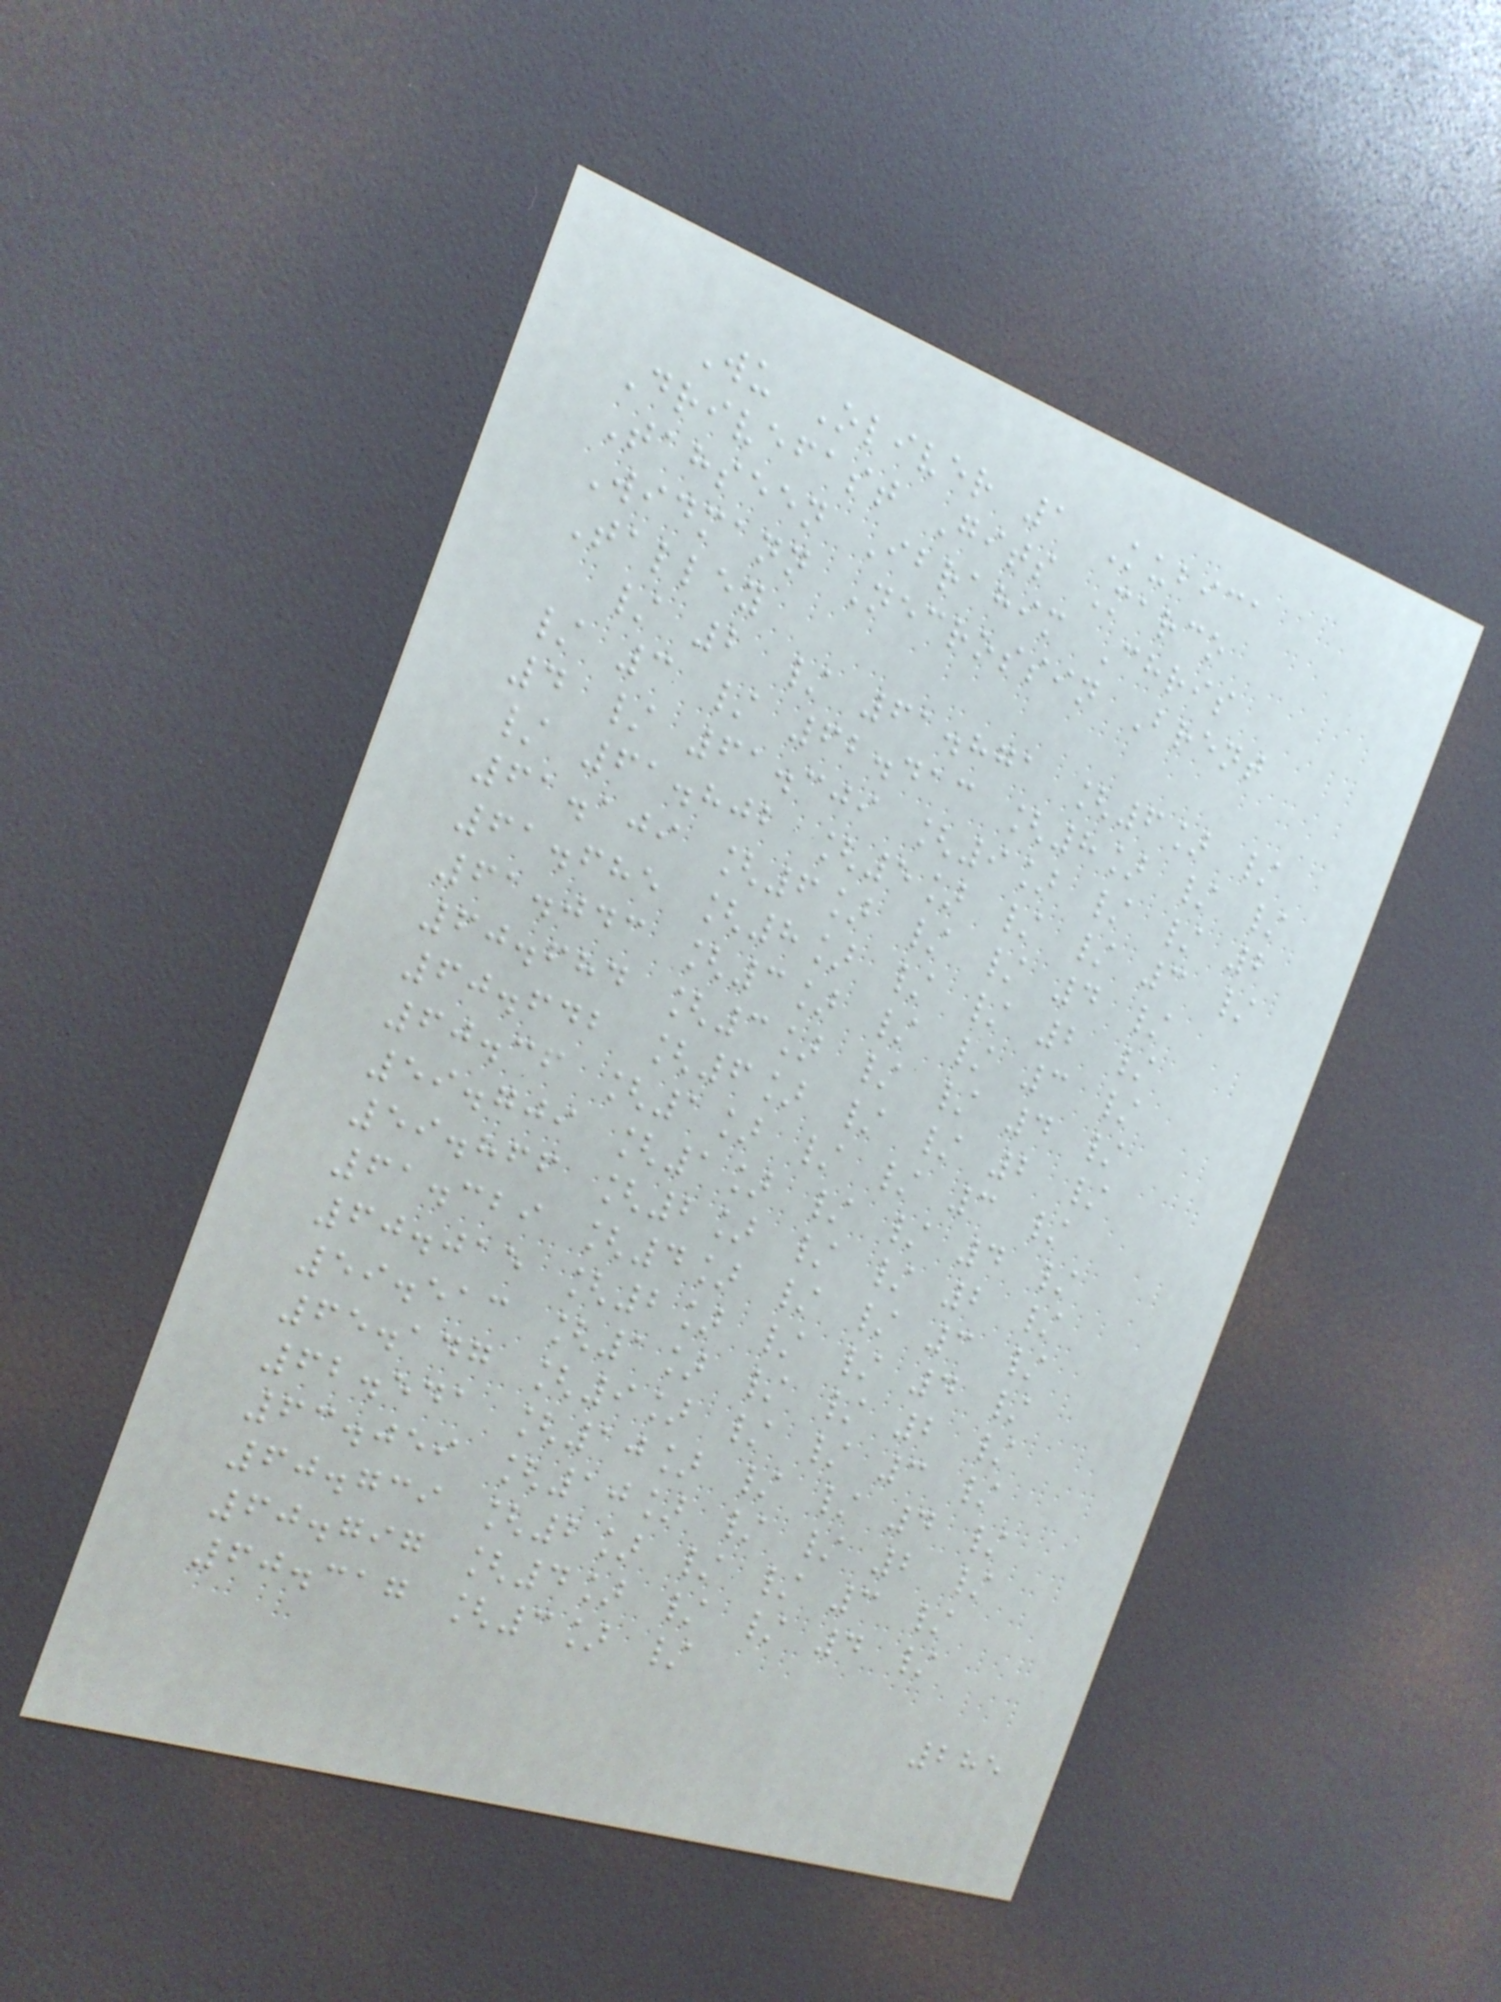Wu Oliver 1 Kubica
Drivefast Gits Marco
Tahseen Ibrahim Chris
Widmann Necrossin Brent
Talley
/ 2 / 61.871 [6] /
/ 3 / 62.413 [8] / /
4 / 61.309 [9] / / 2
/ 61.802 [5] / / 3 /
61.109 [6] / / 4 /
61.685 [8] / / 2 /
61.043 [3] / / 3 /
60.684 [3] / / 4 /
60.642 [6] / / 2 /
60.36 [1] / / 3 /
59.709 [1] / / 4 /
59.866 [2] / / 2 /
61.329 [4] / / 3 /
60.015 [2] / / 4 /
59.513 [1] / / 2 /
65.147 [9] / / 3 /
62.541 [10] / / 4 /
63.059 [10] / / 2 /
60.739 [2] / / 3 /
60.797 [4] / / 4 /
60.317 [3] /
285
